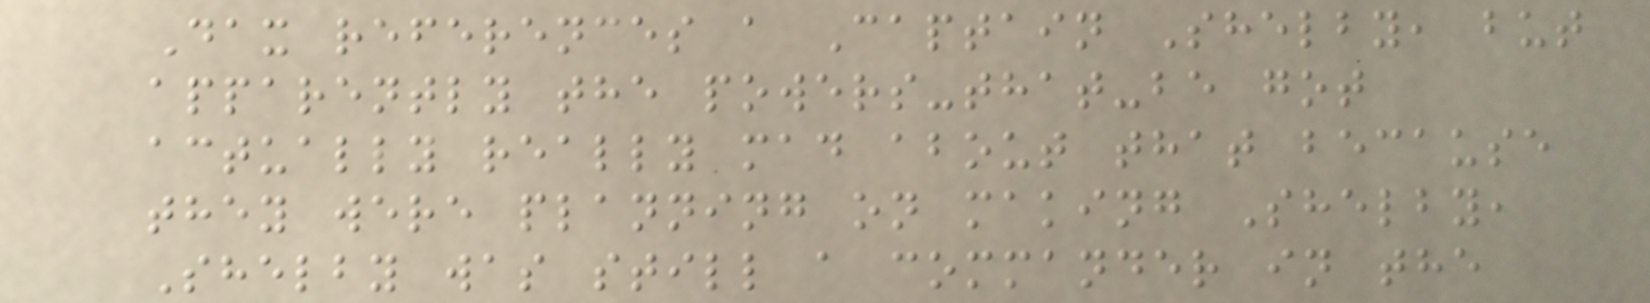Dax references a Captain Shelby, but
apparently the powers-that-be got
actually really mad about that because
they were planning on making Shelby,
Shelby was still a commander in the
